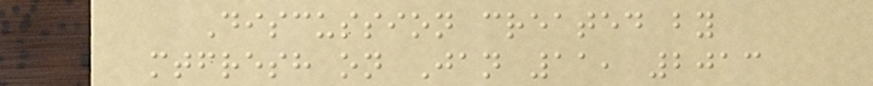Discussion created by
mtfresh on Jan 11, 2013
